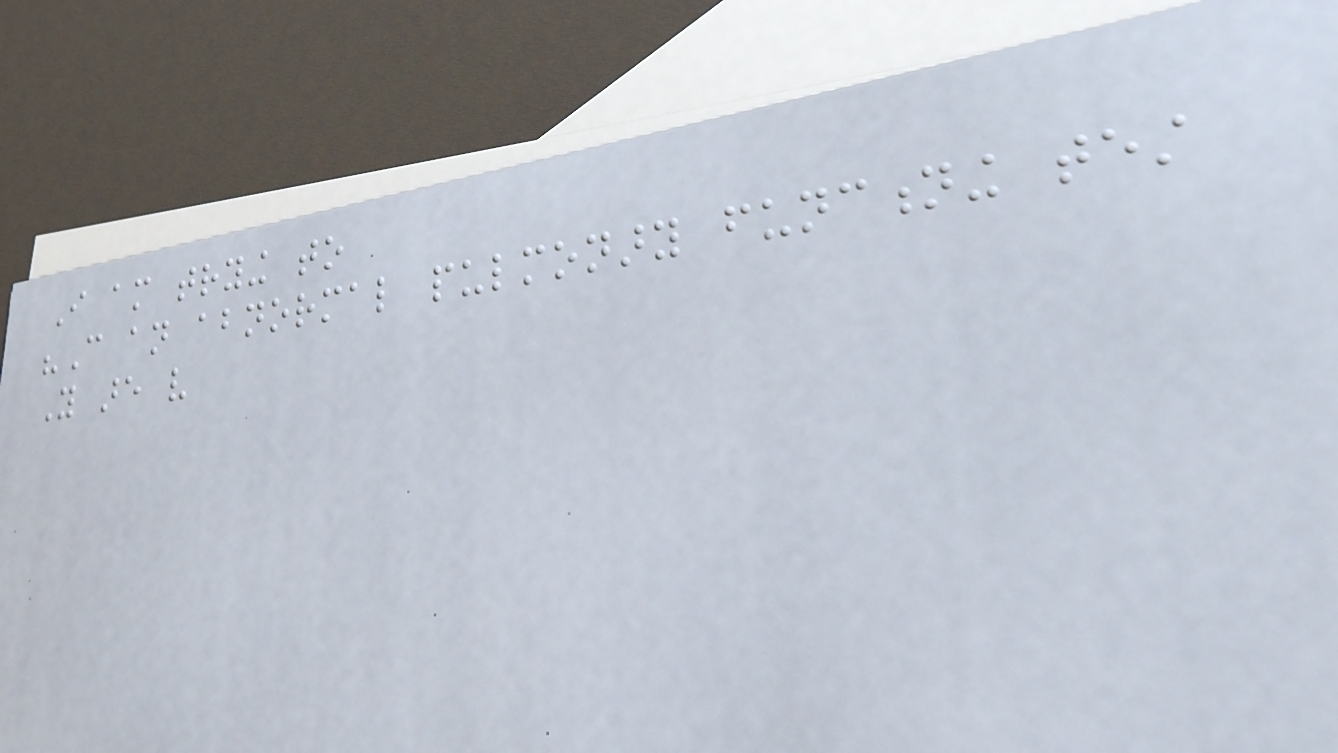I am trying to
"Can an abnormal pulmonary functioning test
You are very
